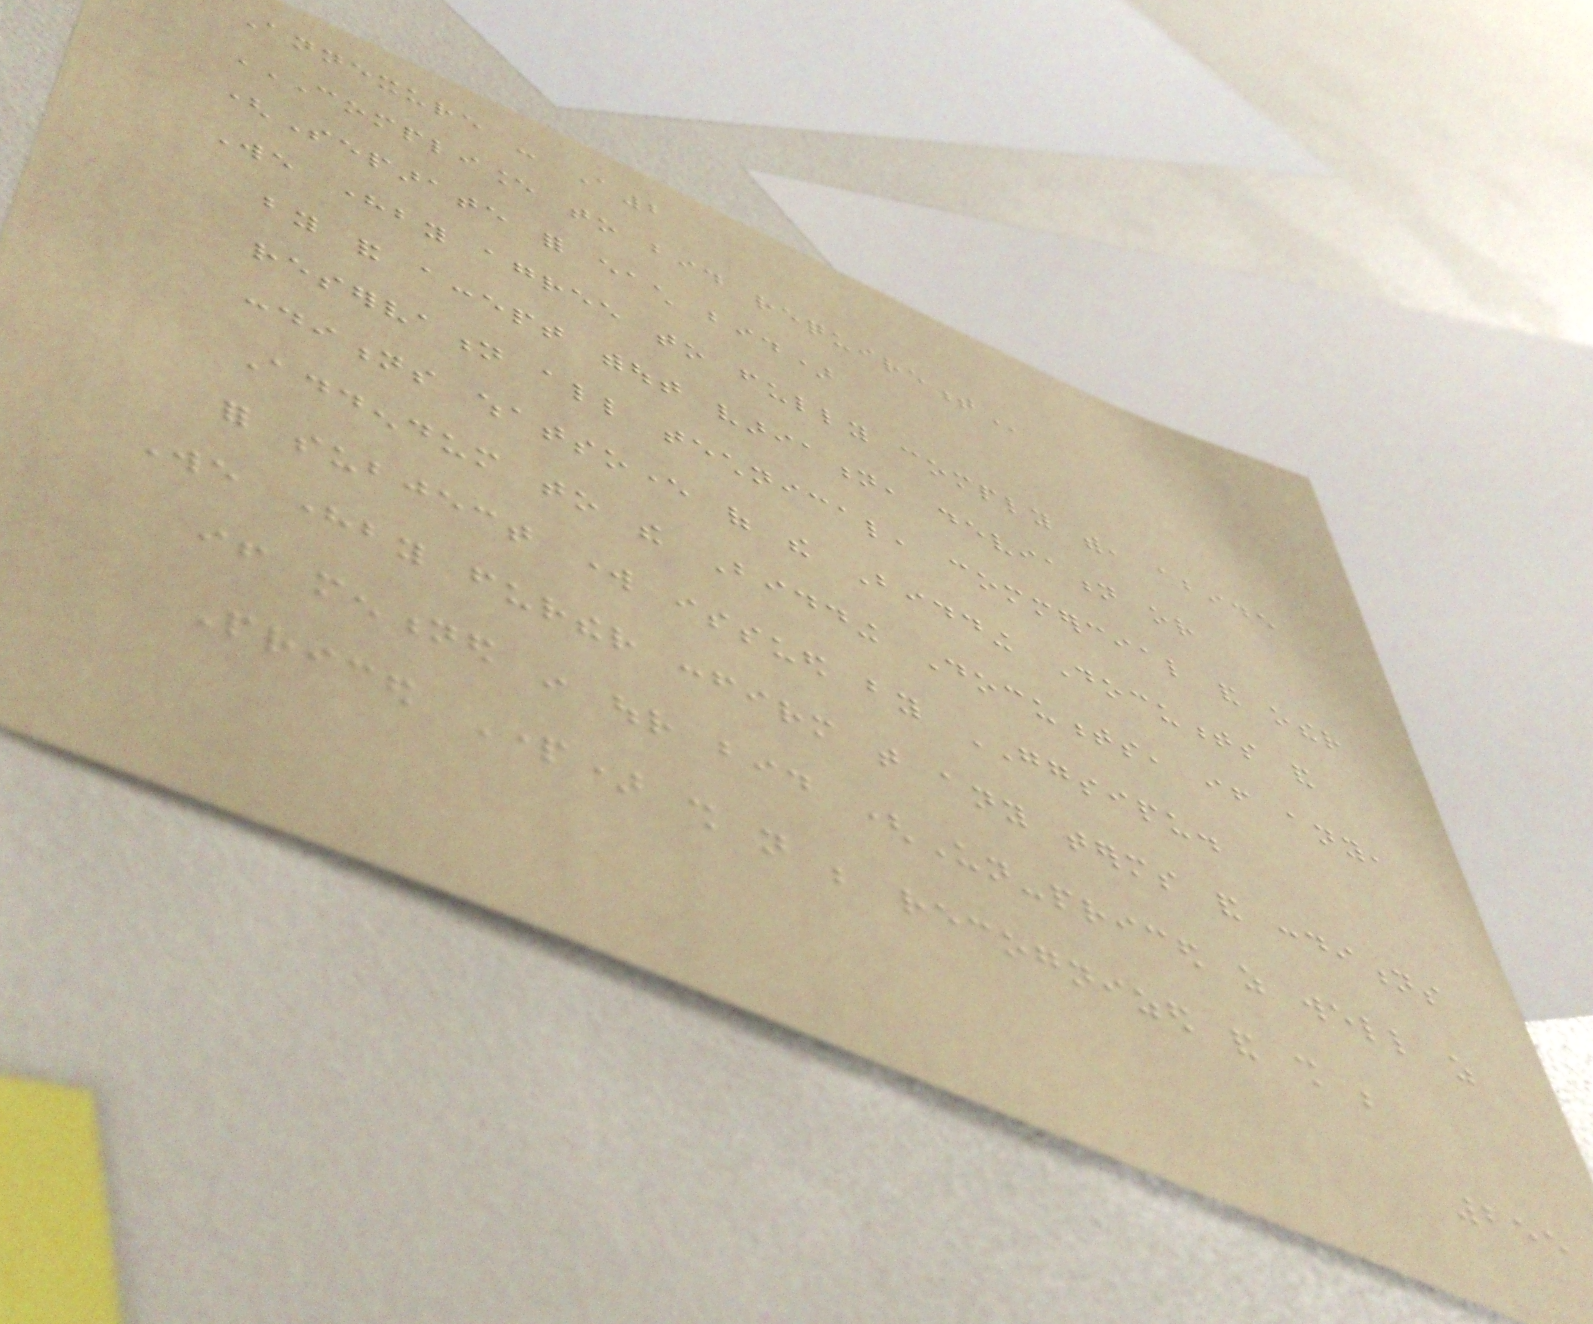Annexure - A2
COMPLIANCE TO BID REQUIREMENT
(Separate for each bid)
We hereby agree to fully comply with, abide
by and accept without variation, deviation or
reservation all technical, commercial and other
conditions whatsoever of the Bidding Documents and
Addendum to the Bidding Documents, if any,
for subject work issued by GGSIPU.
We hereby further confirm that any terms and conditions
if mentioned in our bid (Un-priced as well as
Priced Part) shall not be recognized and shall be
255
